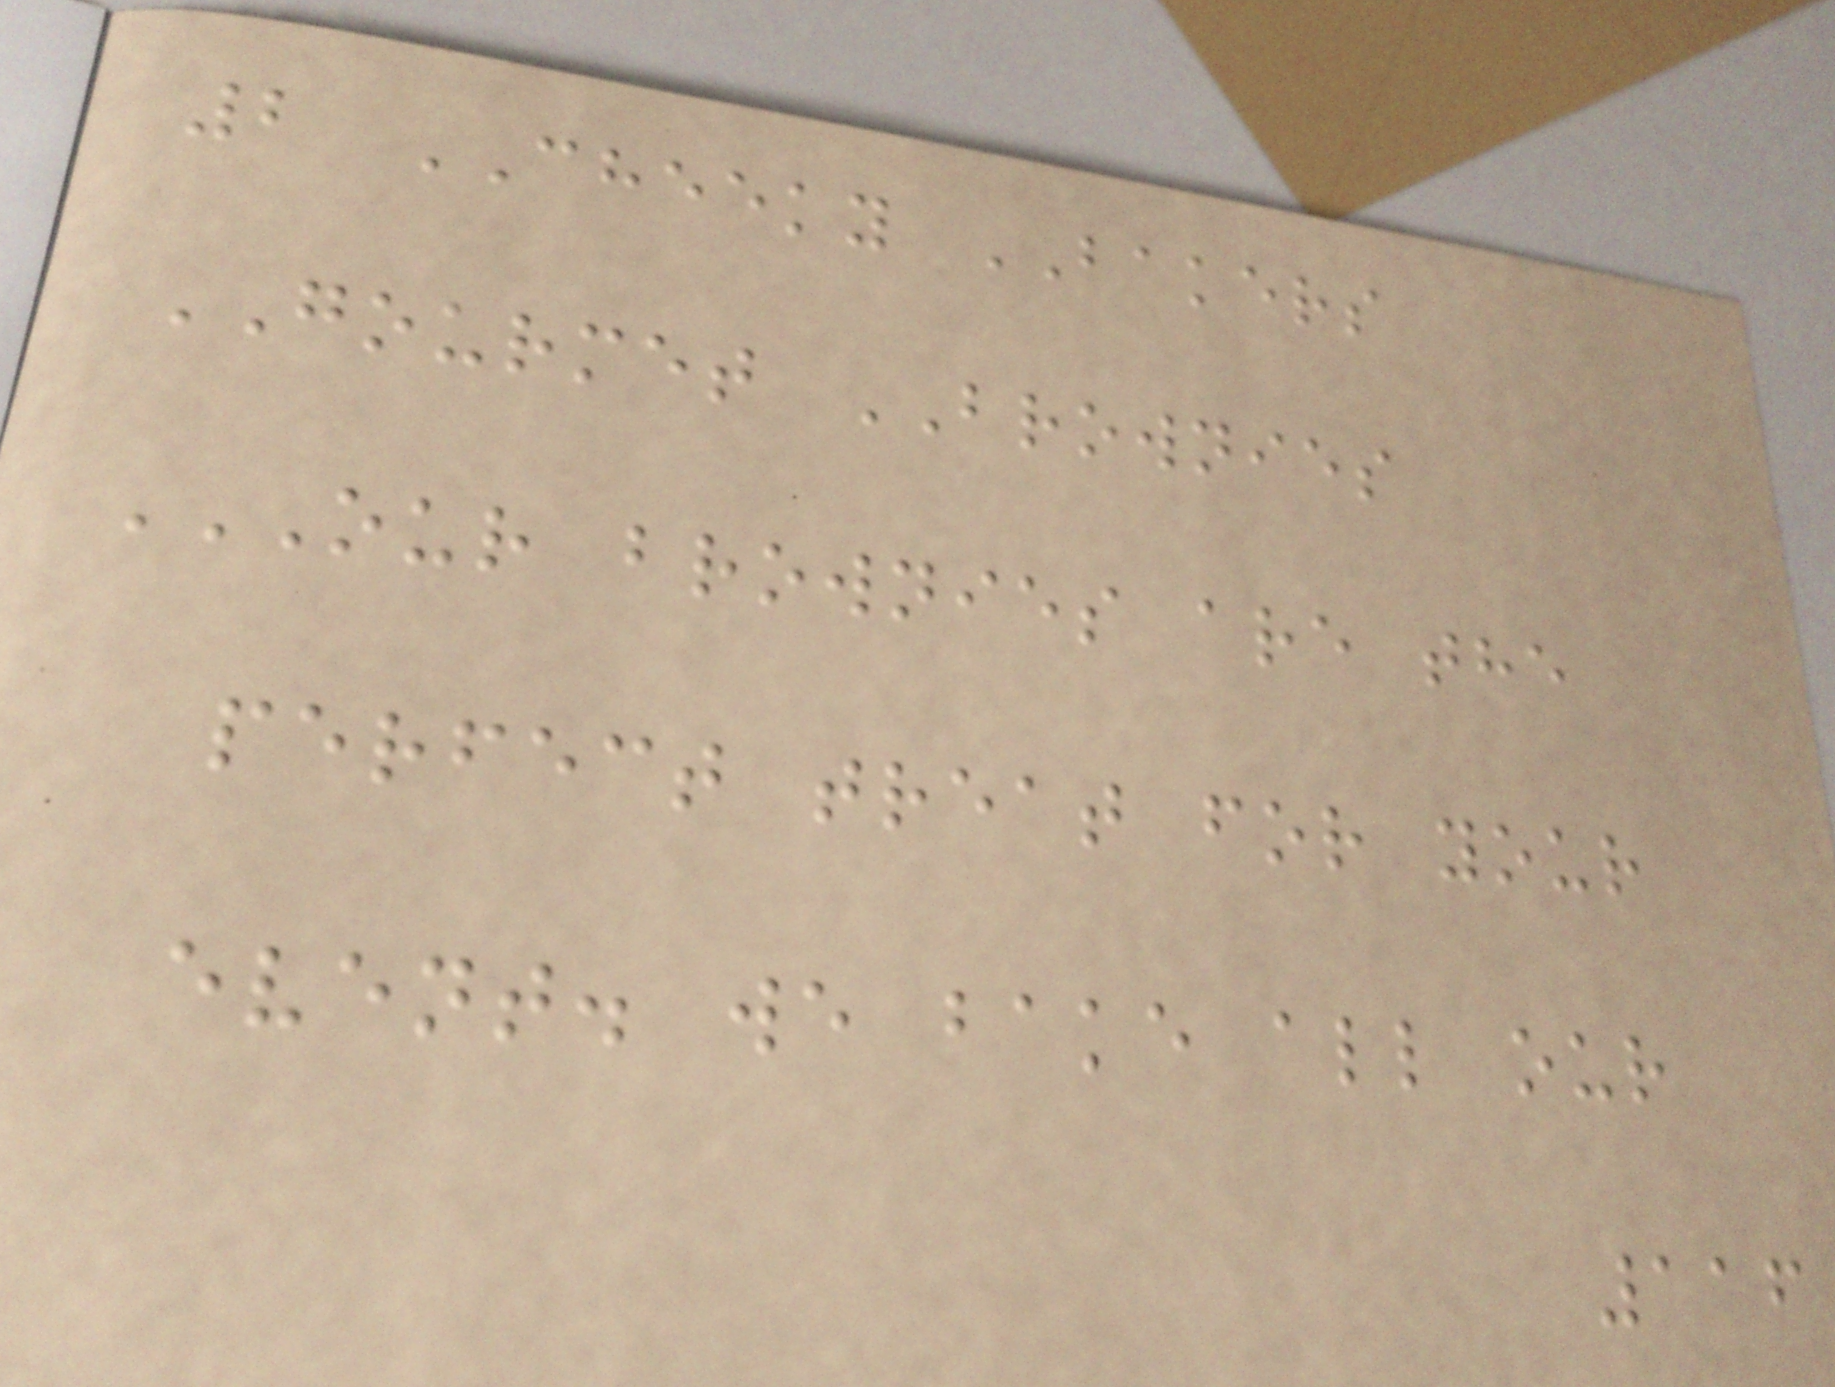2 CHEEKY BAKERS
GOURMET BROWNIES
OUR BROWNIES ARE THE
PERFECT TREAT FOR YOUR
EVENT. WE BAKE ALL OUR
116
